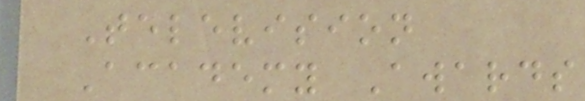Television
Academy Awards
